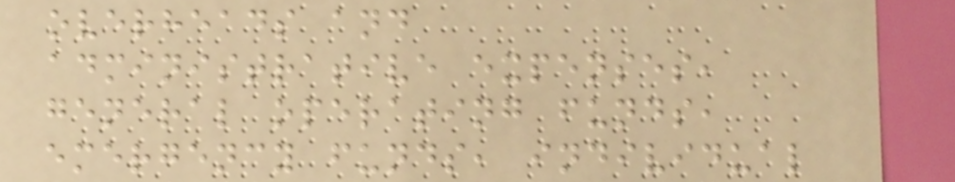overheads and
administrative expenses,
general operating funds,
emergency funds, individual
